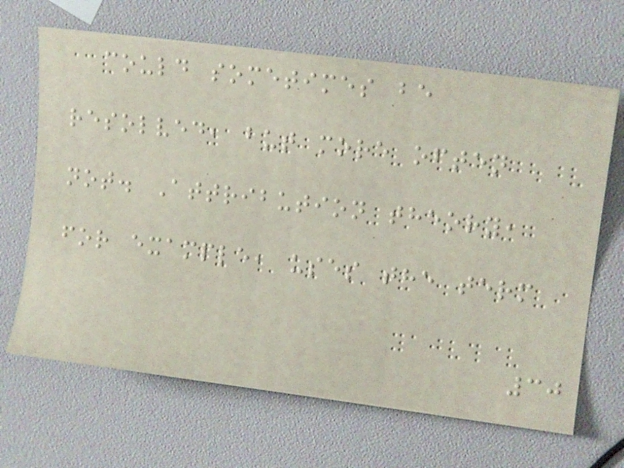could sometimes be
resolved, but more often
not. Attribution theory,
for example, uses the term
30
